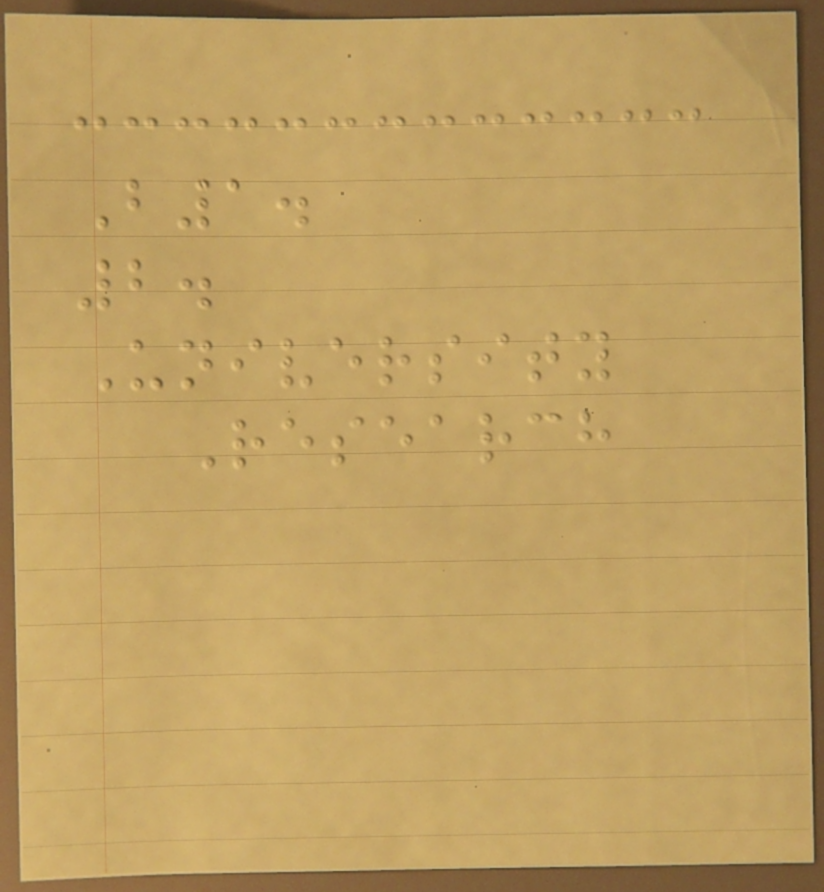B1.
2.
University
Research
